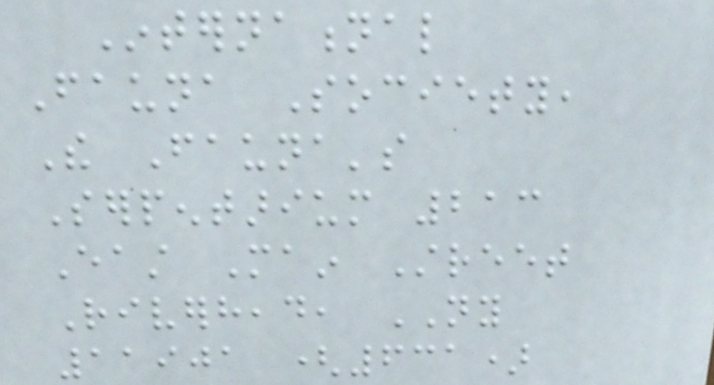International
Fauna Society,
The Fauna's
Serpentarium 213
East Main Street
Riverhead, NY
11901 (631)
